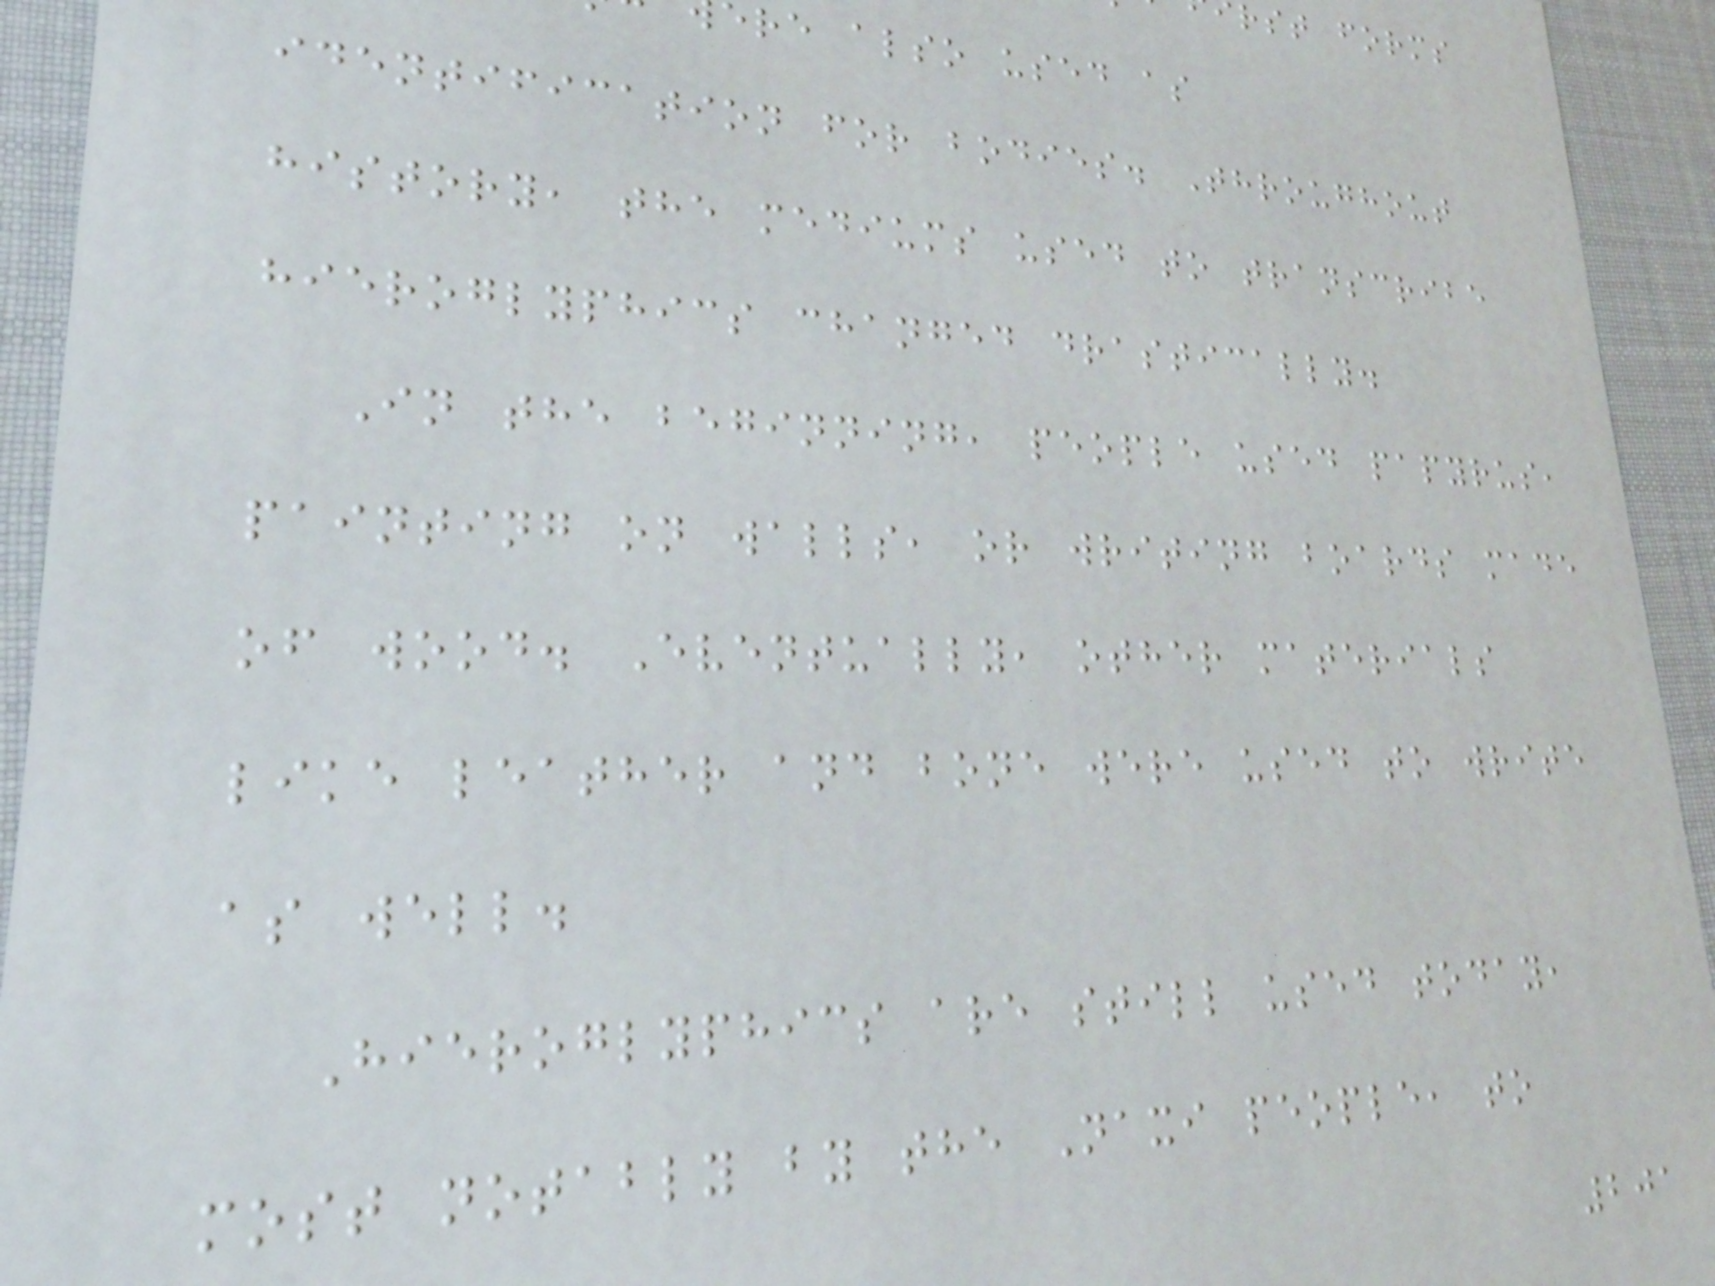ere also used as
identification for bodies. Throughout
history, the mediums used to transcribe
hieroglyphics changed drastically.
In the beginning, people used papyrus,
painting on walls, or writing boards made
of wood. Eventually, other materials
like leather and bone were used to write
as well.
Hieroglyphics are still used today,
most notably by the Naxi people, to
201
